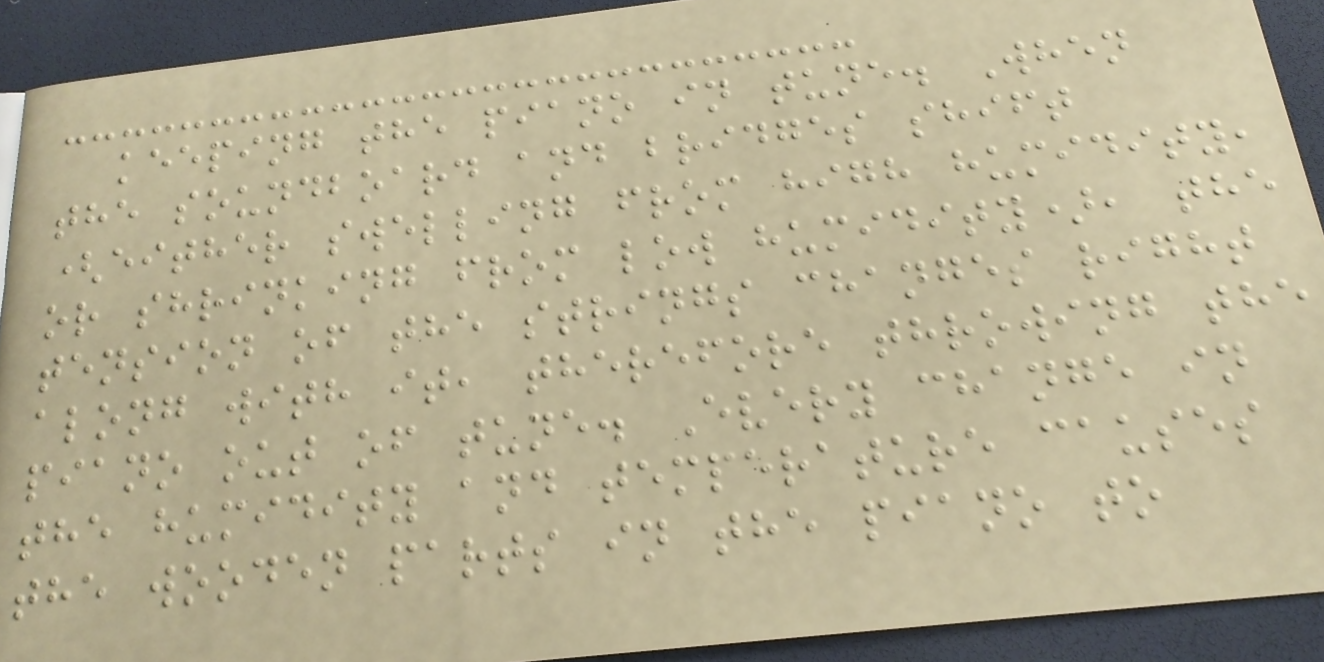keeping the piano in tune. When
the soundboard and bridges shift
(either swelling from high humidity,
or shrinking from low humidity), the
tension of the strings changes right
along with it, therefore throwing the
piano out of tune. Every change in
the humidity and temperature causes
the wooden parts in the piano to
